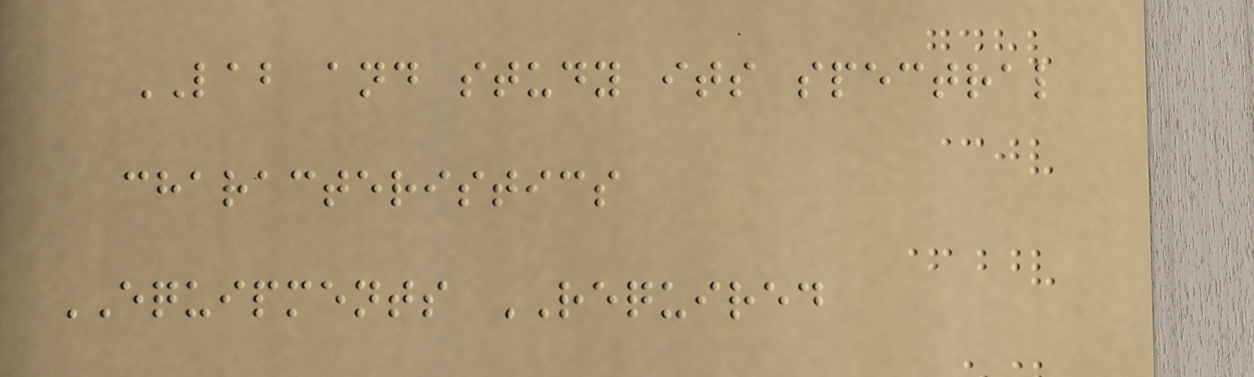LAB and study its spectral
characteristics
EQUIPMENTS REQUIRED
